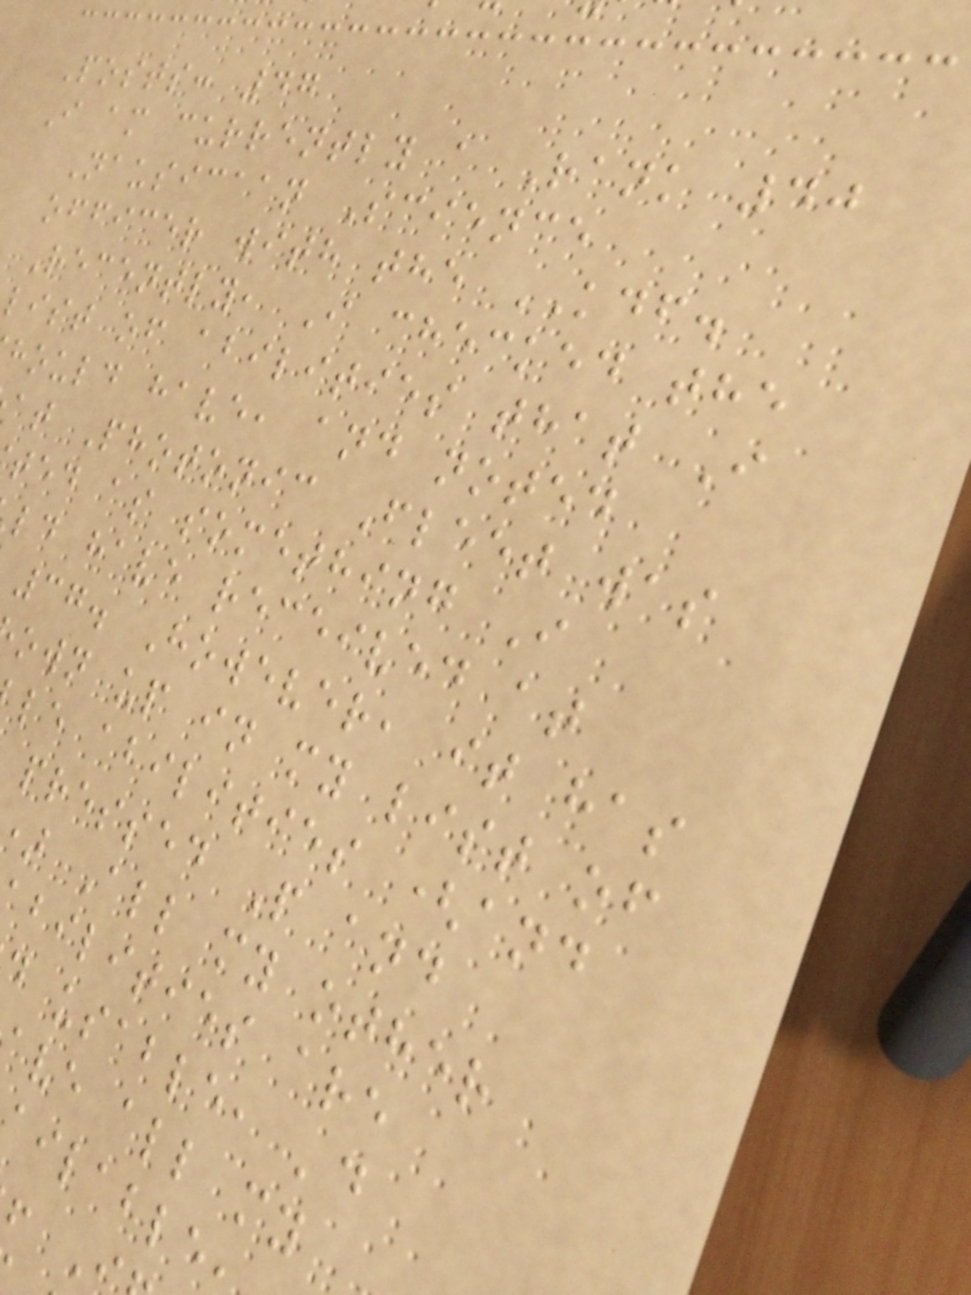Posts: 47
I am currently a Rank 40
Nausicaan Science
officer with the KDF.
Recently, I checked the
list of abilities that I
hould have, and noted
at Photonic Fleet was
ted as something I
ld have received at
37. However, it has
own up in my list of
le abilities (and
pressed P and
All my other
bilities are
usable, 'd
ave all my
